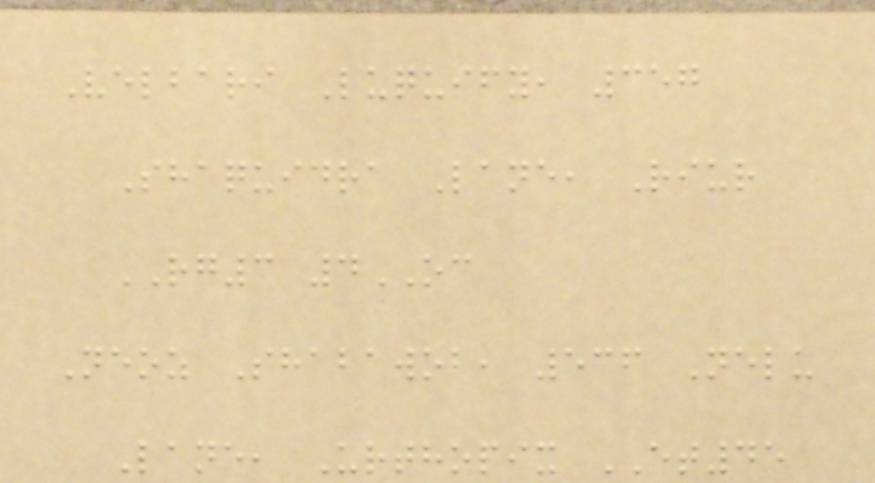Velbari Luquify, 357
Shaquidra Lane, Riur
RG3 4OC
Neoz Shabawob, 536 Nelu
Lane, Urthopix ET45
